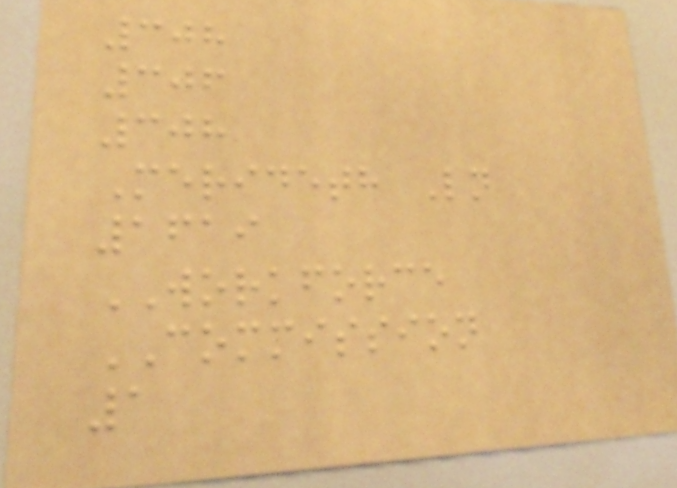308
306
308
Merideth Ln
1619
WORKFORCE
COMMISSION
1
